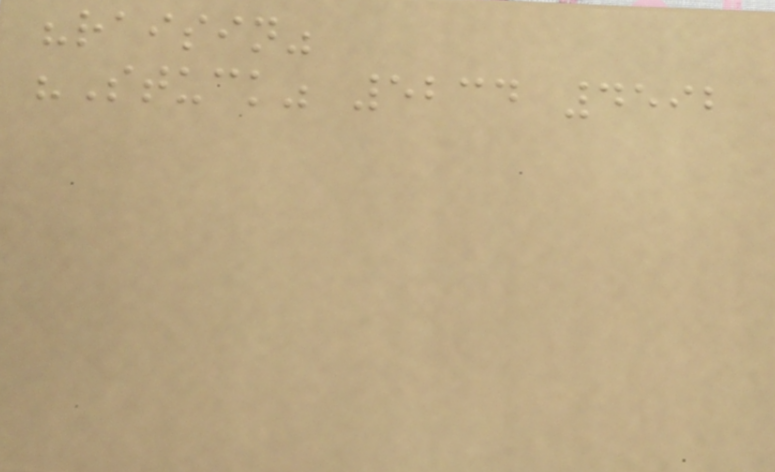"raisin"
"Stuck" 5234 4592
